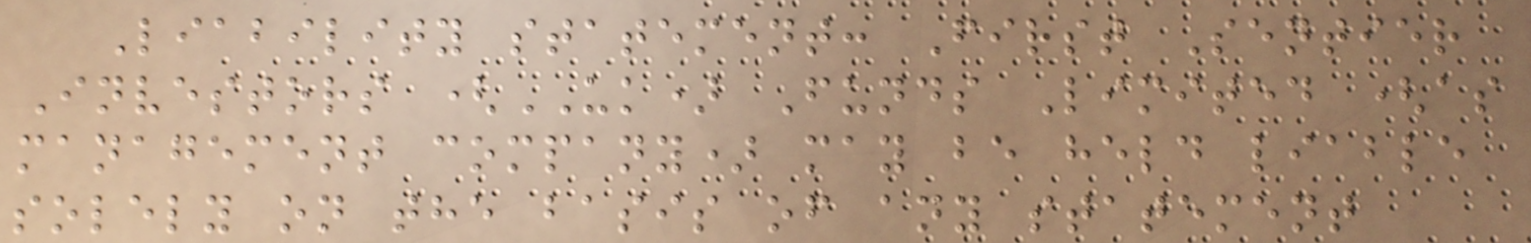Liability statement: First Sentier
Investors (UK) Funds Limited (as
management company) may be held liable
solely on the basis of any statement
